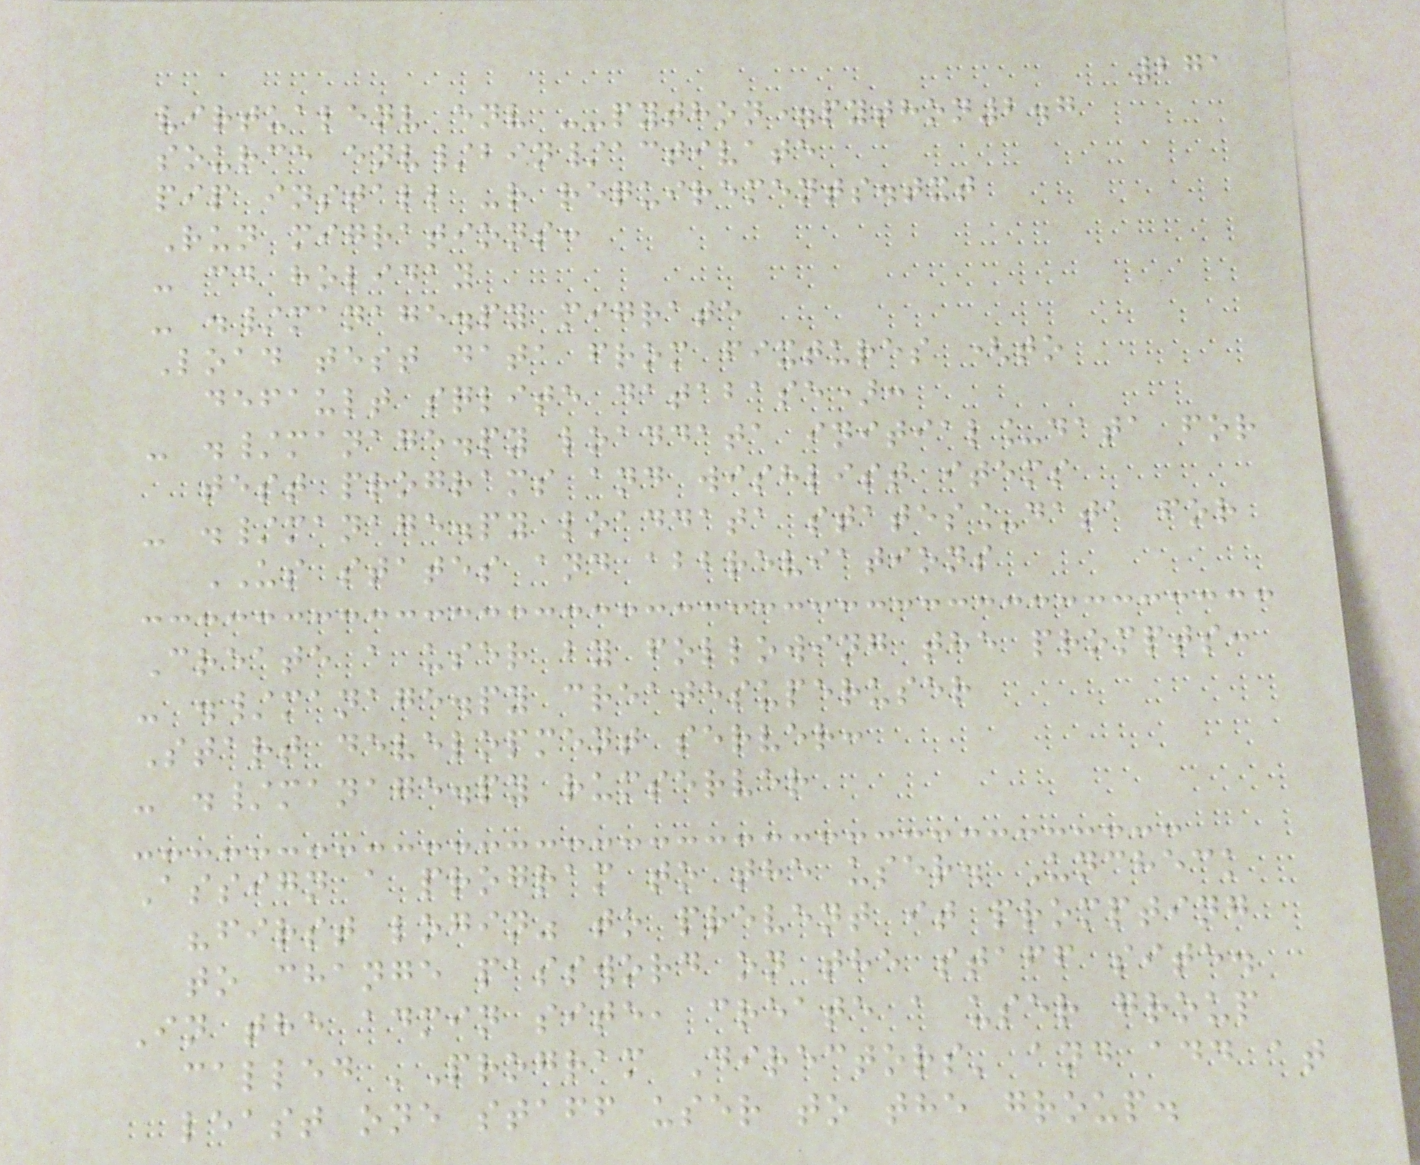271
virtualenv env --python=python2.7
source env/bin/activate
pip install -r requirements.txt
Run migrations:
- cd holiday
- ./manage.py migrate
Load test data from fixtures (to
default sqlite database):
- ./manage.py loaddata initial_data for
test programs and wishlist items
- ./manage.py loaddata states_data for
US states and abbreviations
Create a user by following the prompts:
- ./manage.py createsuperuser
Start development server:
- ./manage.py rumserver
Assign a program to the user. Uncheck
"first login" to prevent it prompting
to change password on the staff site.
In the admin site, create a user group
called 'Program Directors' and add at
least one staff user to the group.
